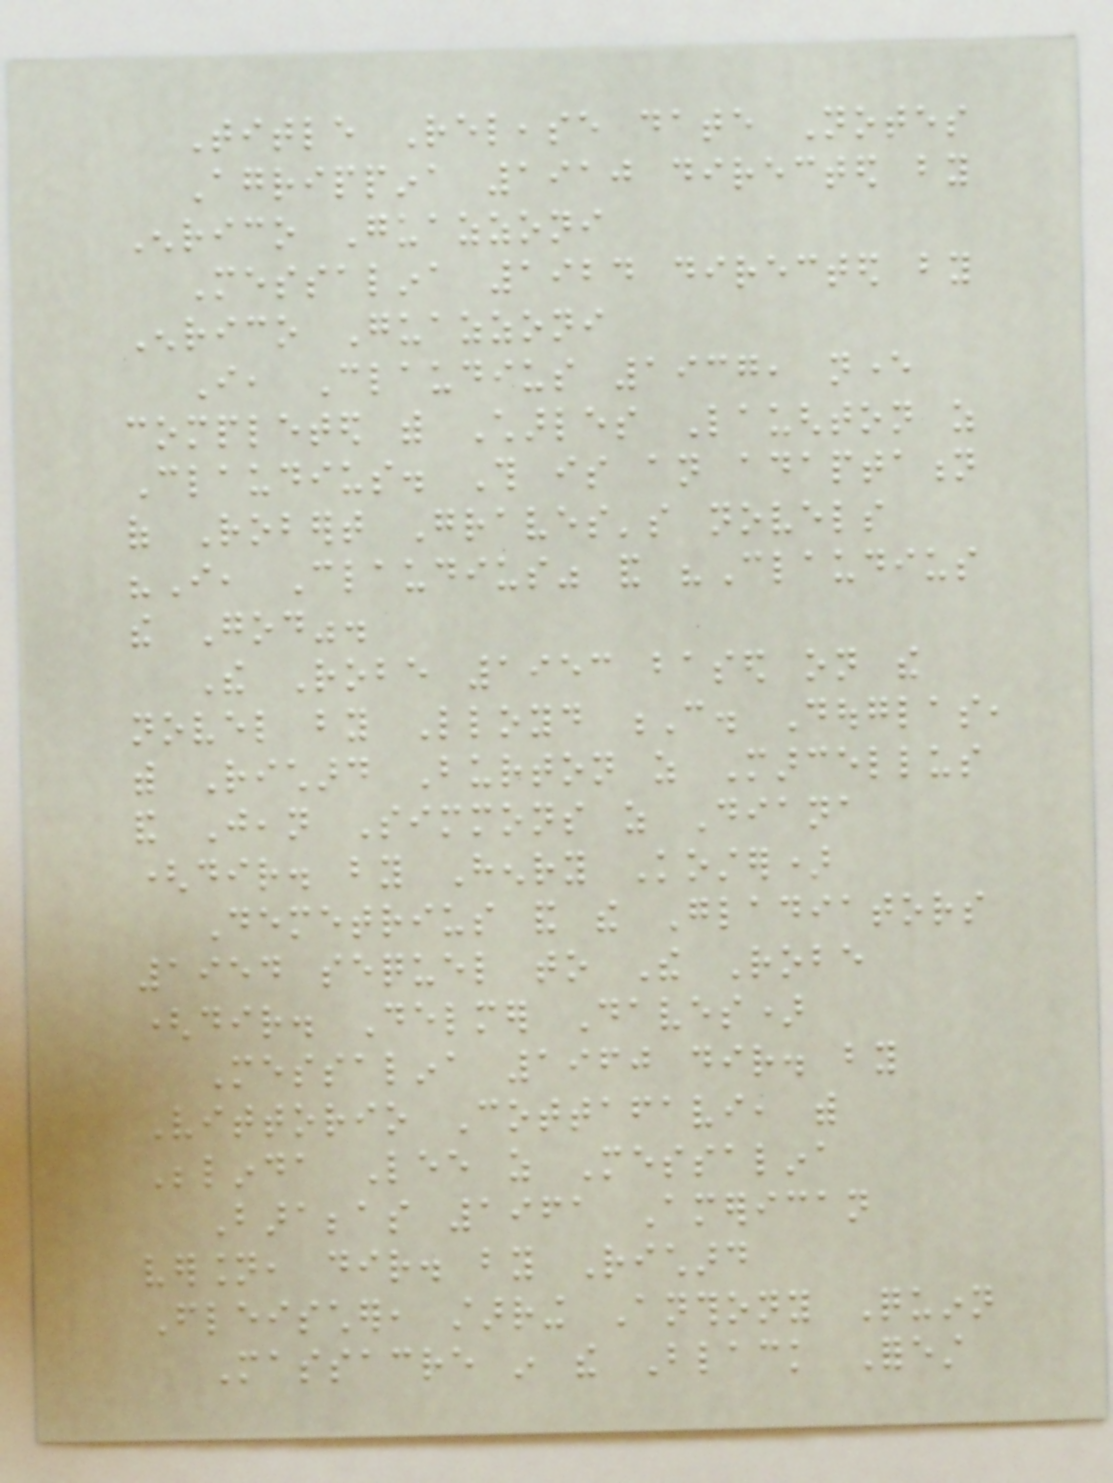Title Release date Notes
Agrippina 1910 directed by
Enrico Guazzoni
Messalina 1924 directed by
Enrico Guazzoni
I, Claudius 1937, never
completed with Charles Laughton as
Claudius. This is an adaptation
of Robert Graves's novels
"I, Claudius" and "Claudius
the God".
The Robe 1953 based on the
novel by Lloyd C. Douglas,
with Richard Burton as Marcellus
and Jean Simmons as Diana
(dir. by Henry Koster)
Demetrius and the Gladiators
1954 sequel to The Robe
(dir. Delmer Daves)
Messalina 1960 dir. by
Vittorio Cottafavi, with
Belinda Lee as Messalina
Barabbas 1961 American
version, dir. by Richard
Fleischer, starring Anthony Quinn
Massacre in the Black Forest
